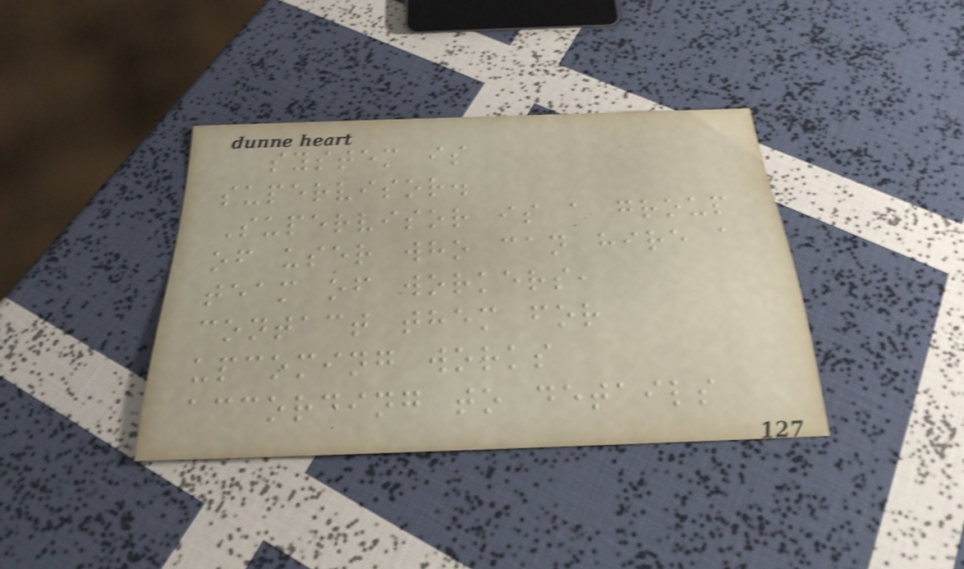system is
supervisor.
Supervisor is a group
of user who can hire a
team of workers,
contact them for
upcoming works
according to details
